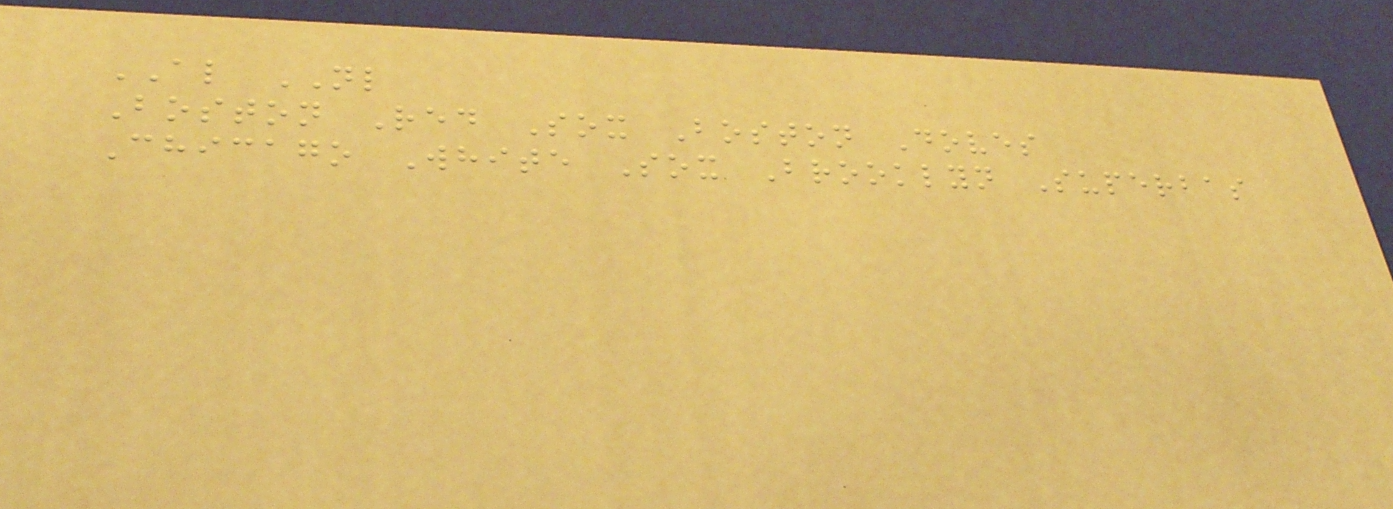AL NL
Boston Red Sox Boston Doves
Chicago White Sox Brooklyn Superbas
